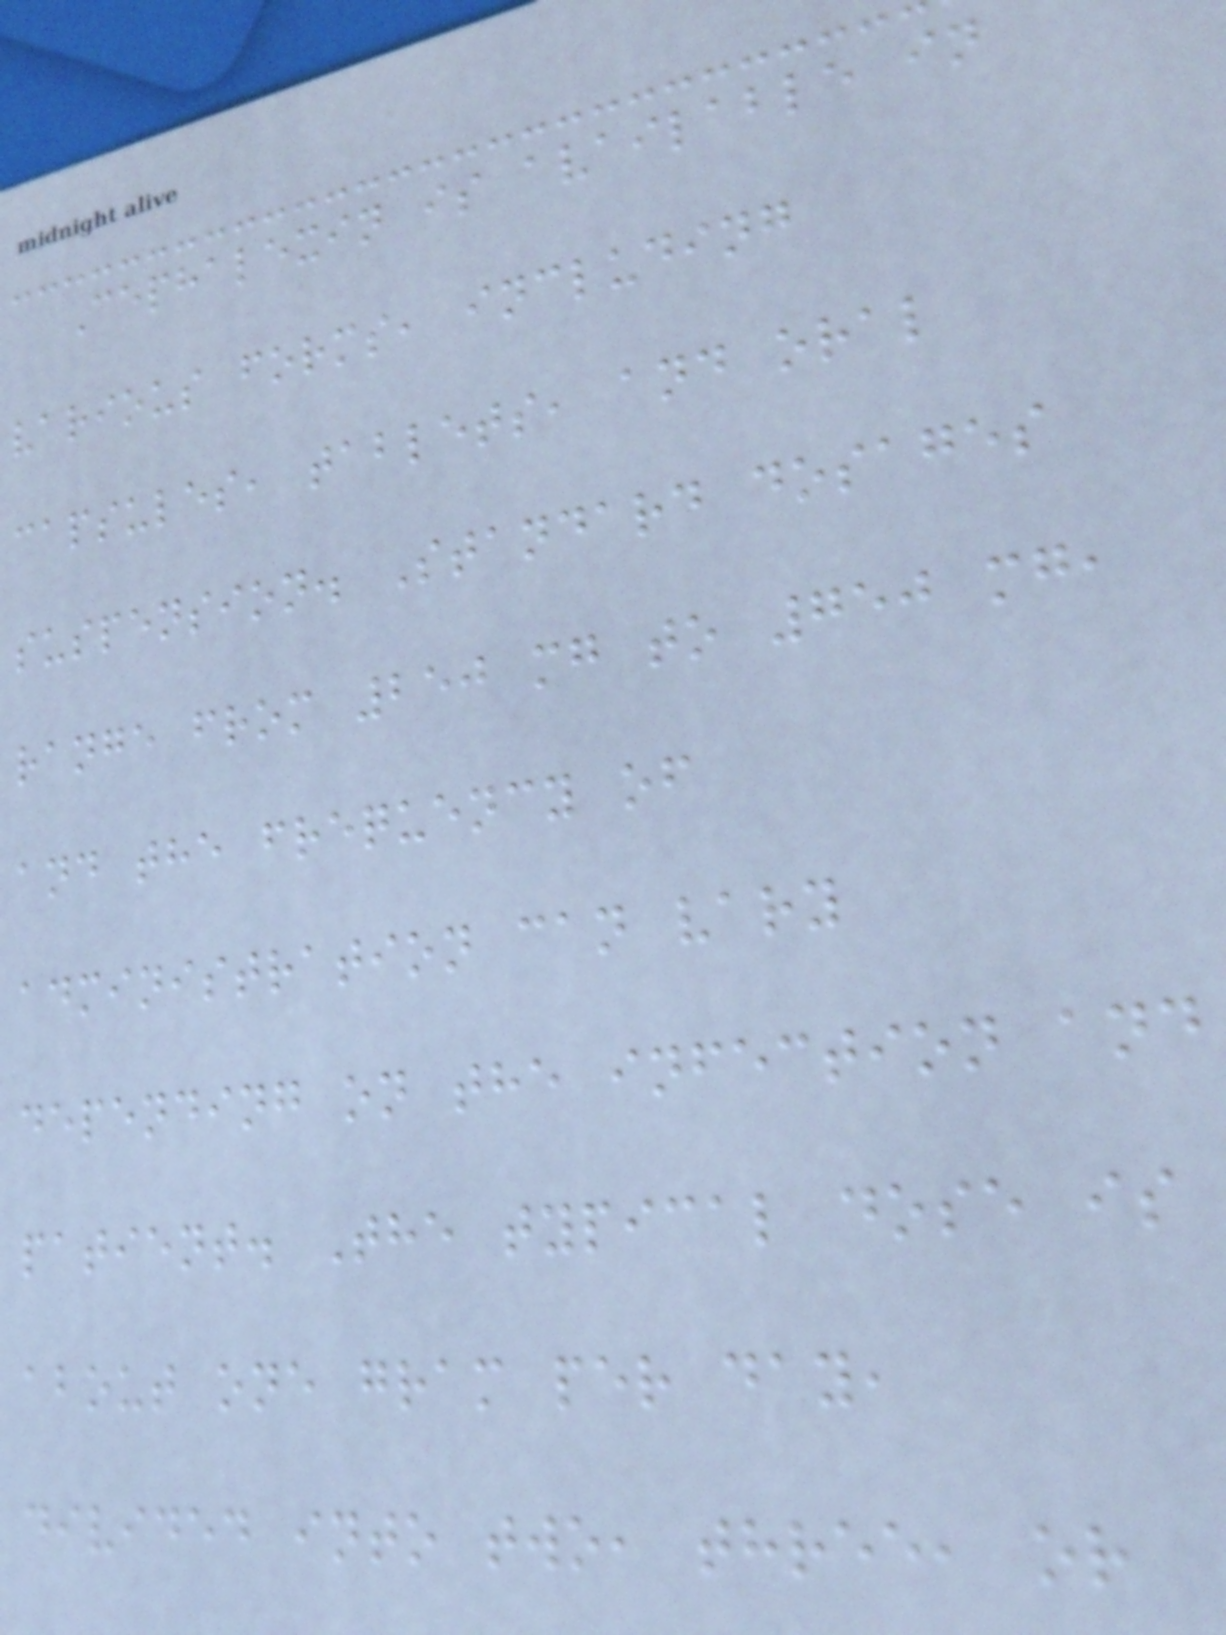Cephalexin is available in
various forms, including
capsules, tablets, and oral
suspension. Standard dosages
range from 250 mg to 750 mg,
and the frequency of
administration can vary
depending on the infection and
patient. The typical dose is
about one gram per day,
divided into two, three, or
